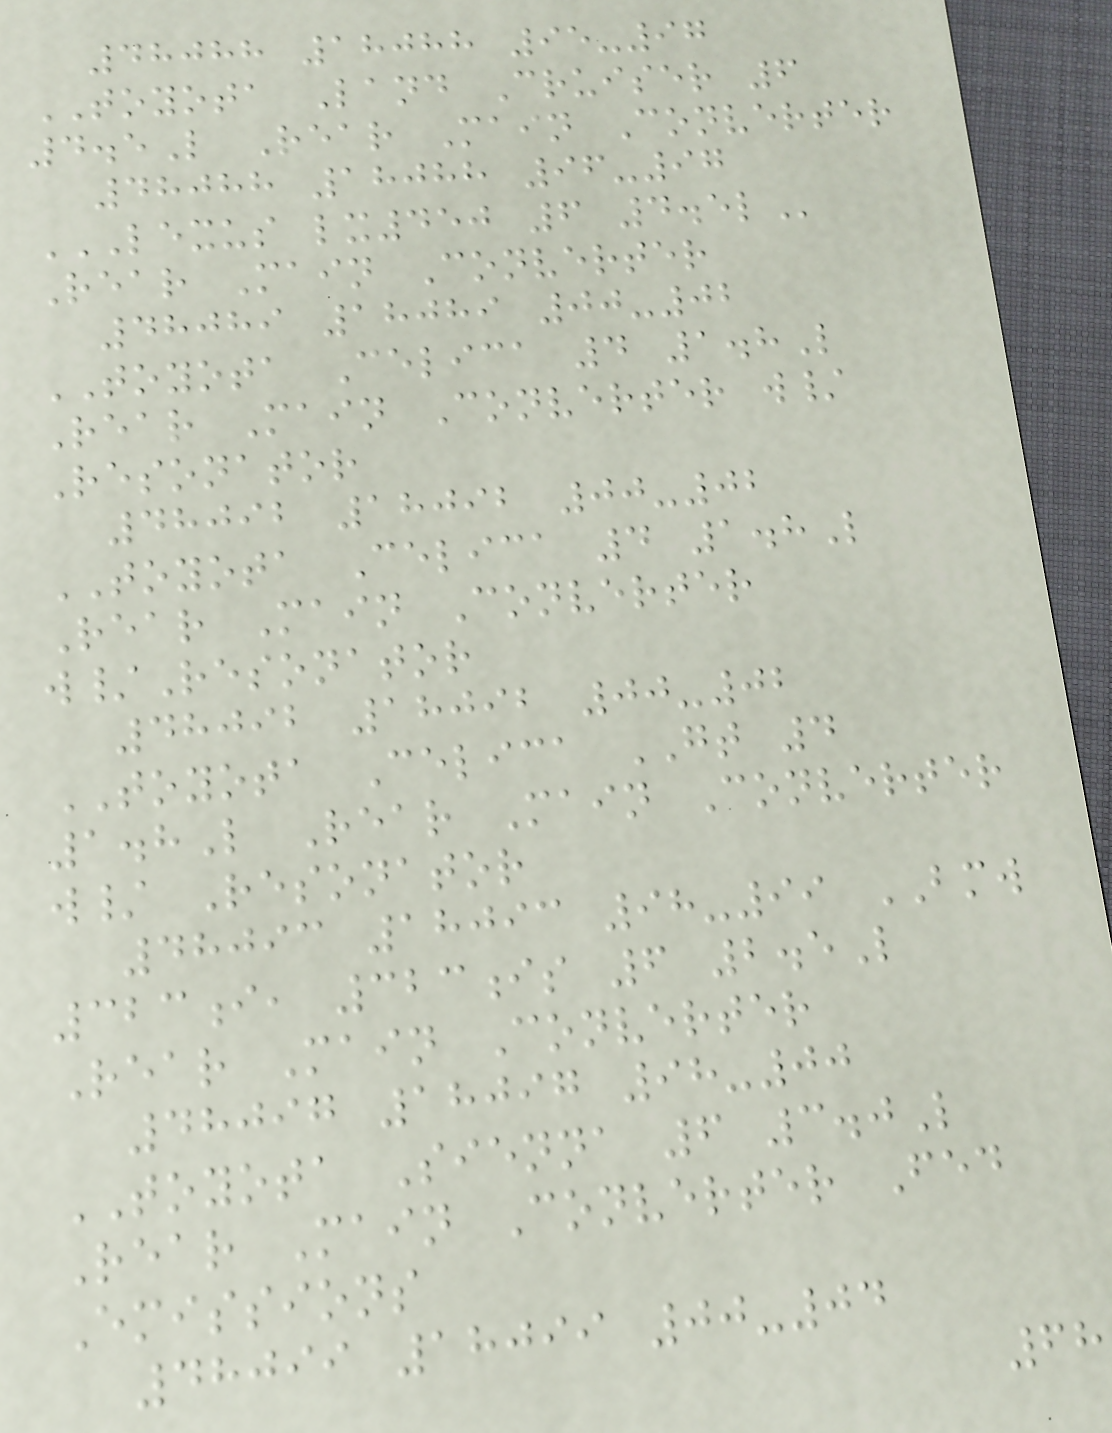48088 18088 95-97
TOYOTA Land Cruiser 6
4.5L Rear Main Converter
48088 18088 96-97
LEXUS LX450 6 4.5L
Rear Main Converter
48089 18089 00-02
TOYOTA Celica 4 1.8L
Rear Main Converter w/
Resonator
48092 18092 00-02
TOYOTA Celica 4 1.8L
Rear Main Converter
w/Resonator
48092 18092 00-02
TOYOTA Celica GT 4
1.8L Rear Main Converter
w/ Resonator
48093 18093 98-99 BMW
323i, 323is 6 2.5L
Rear Main Converter
48097 18097 98-00
TOYOTA Sienna 6 3.0L
Rear Main Converter Fed
Emissions
48099 18099 00-04
68
